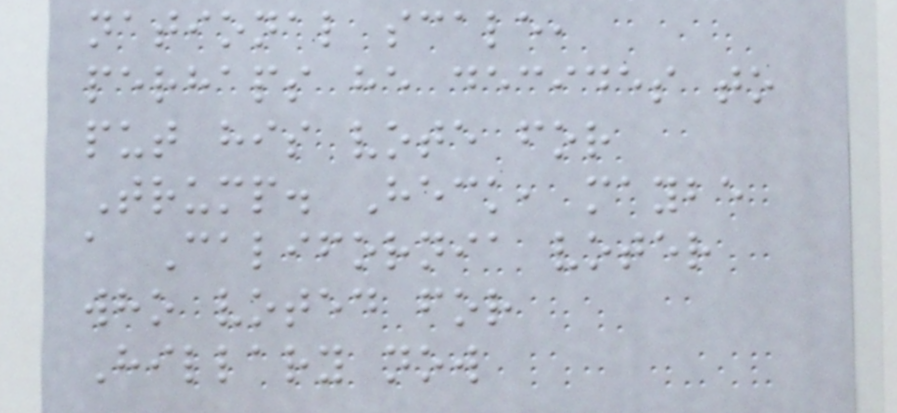national scale,
perhaps he decides to
put his vote for
Trump. Heck, maybe
a California voter
who voted for
Hillary now
